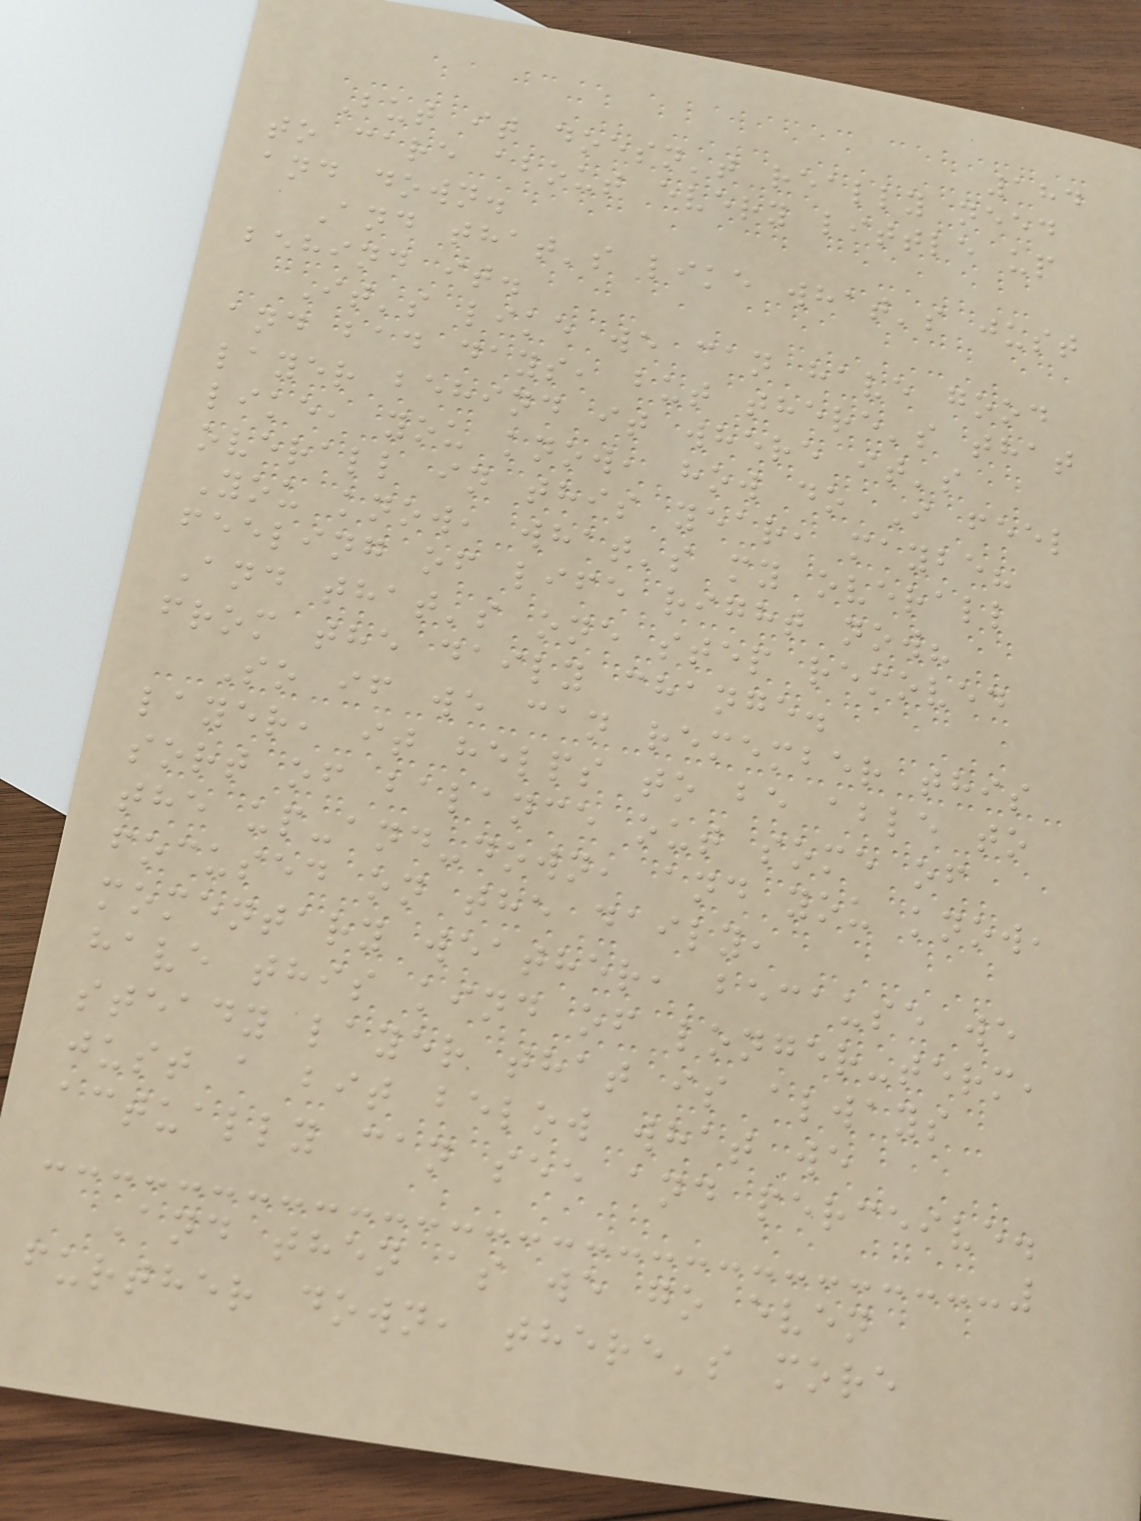184
But it doesn't really need
to care about every little up
and down.
And that's like what's just
behind it.
It's like we can have good
and bad days, but there's that
layer behind it where it's
like, you know, how do I feel
overall in this year, maybe?
You know, what's my overall
feeling of life right now?
And that's one step removed
from the daily change.
So if we can remember this
layer, it helps to be able to
sort of balance out some of
the up-and-down, and you know,
focused on the daily,
momentary weather, because we
have this kind of longer-term,
steady layer that is always
just a bit below what we
actually can see and perceive.
And then as we go even
further down, there's more
